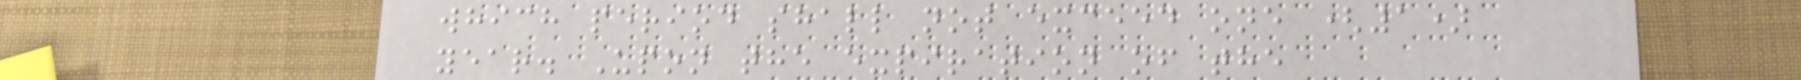which period shall not exceed one (1)
year. Upon the expiration of the
